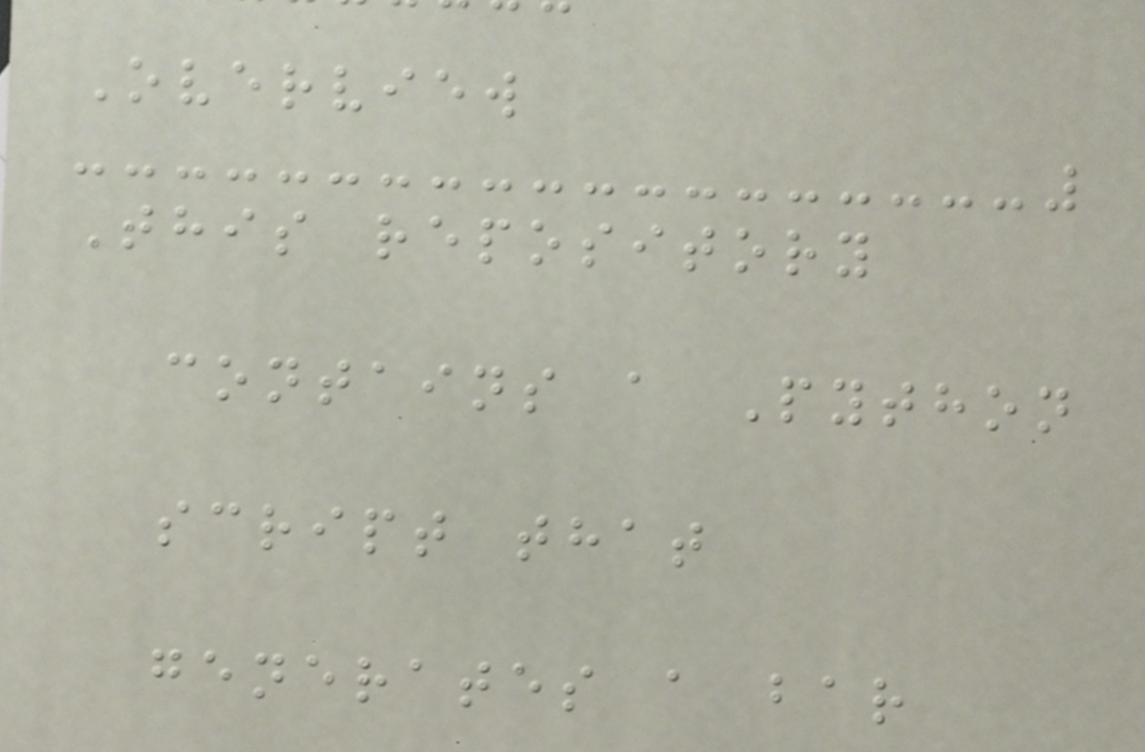Overview
This repository
contains a Python
script that
generates a bar
